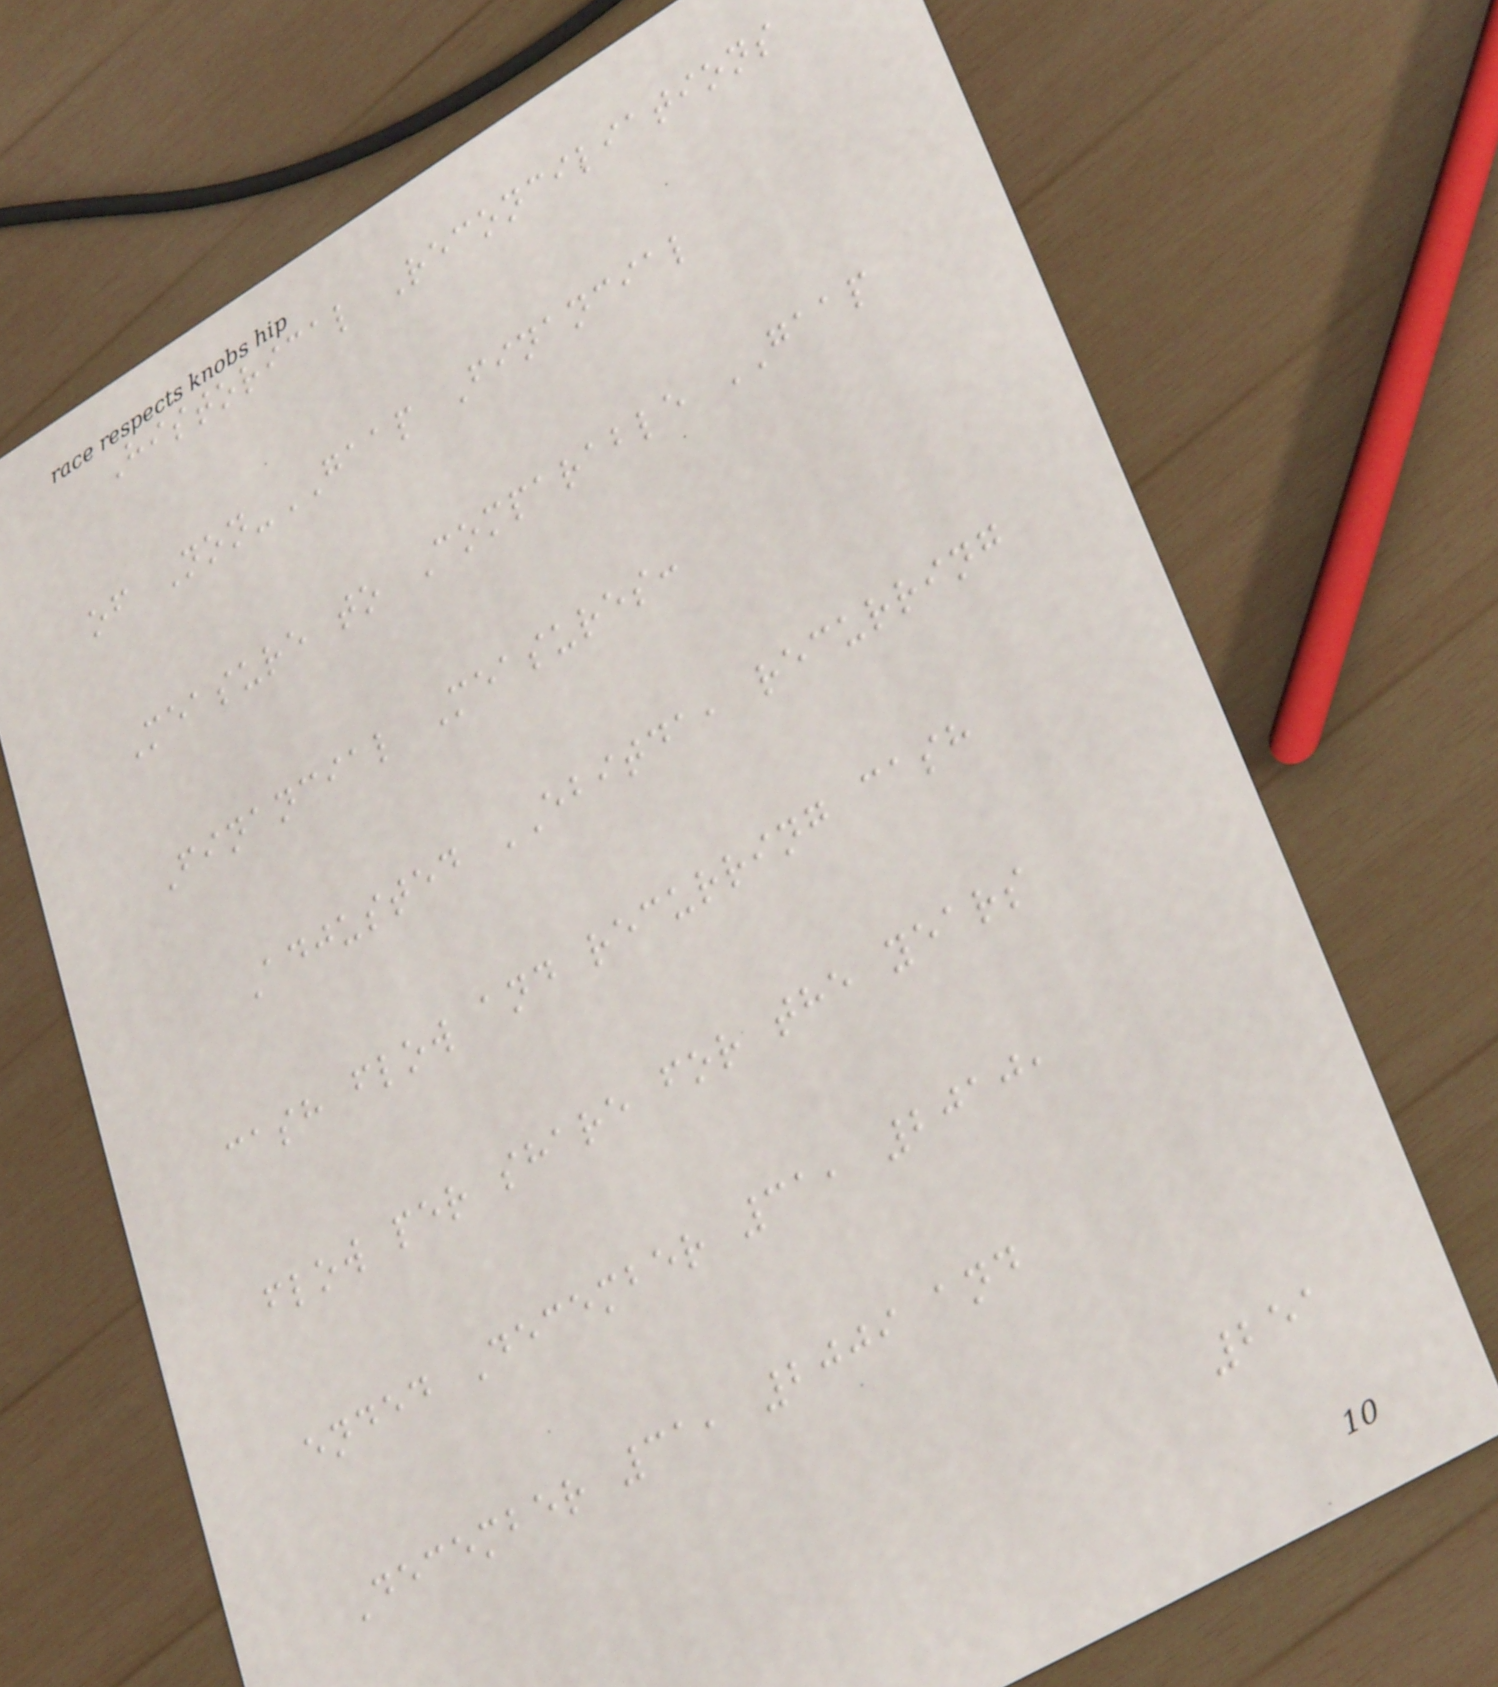Historical Reconciliations
of Non-GAAP Financial
Measure to Comparable GAAP
Financial Measures:
Adjusted EBITDA, recurring
cash flow and recurring cash
flow per share for the years
ended December 31, 2010,
December 31, 2009 and
251
